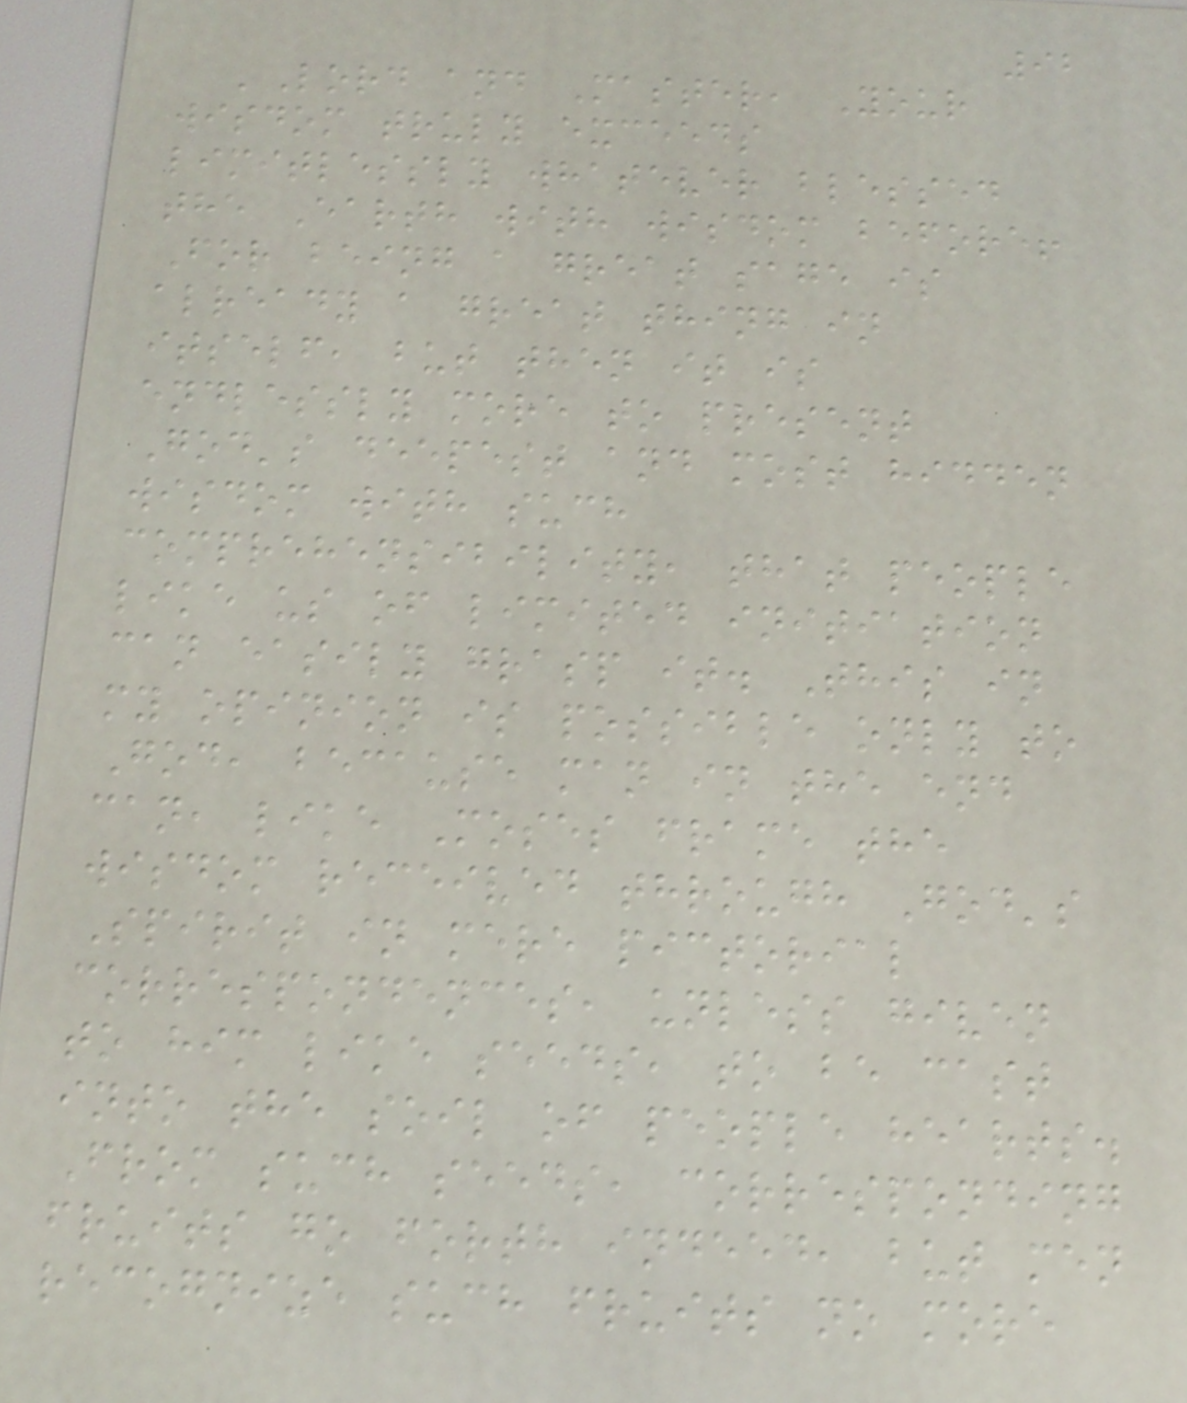92
'Lord and Master, Your
wisdom truly exceeds
limitlessly whatever blessed
the Earth with wisdom before!
For being a great sage is
already a great thing in
itself, but then it is
endlessly more to present
God's deepest and most hidden
wisdom with such
comprehensibility, that people
like us of limited initiation
can easily grasp it. This in
my opinion is possible only to
God, because man in the end
can, like Moses frame the
wisdom received through God's
Spirit in mere pictorial
correspondences, unless given
to him like seeds, to be cast
into the soil of people hearts.
From such seeds, corresponding
fruits go forth indeed, but men
recognize such fruits no more
